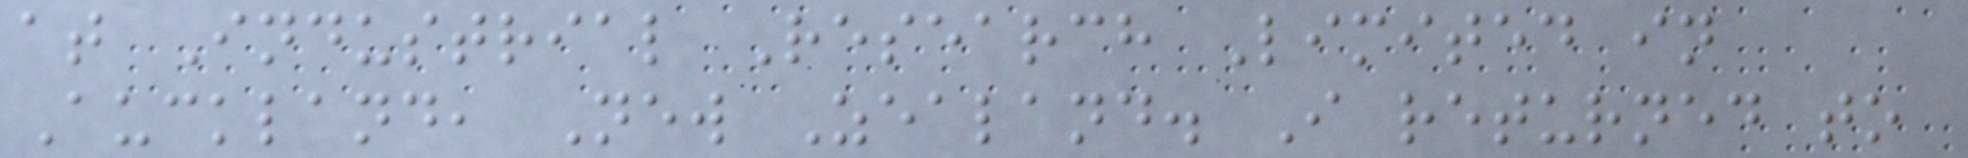at Industrial Research Limited in
Auckland, New Zealand. I returned to
